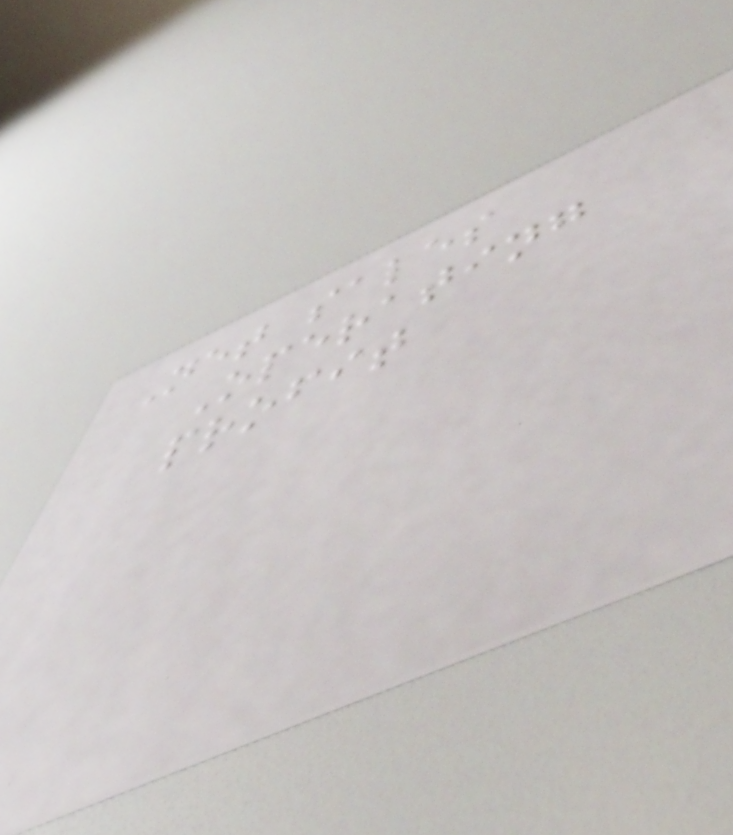Net sales
Operating
profit
